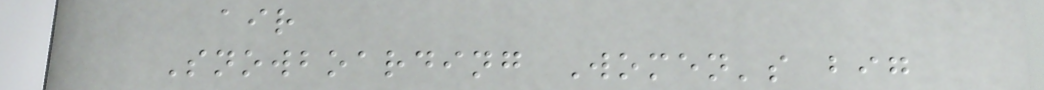air
Snowboarding Women's big
